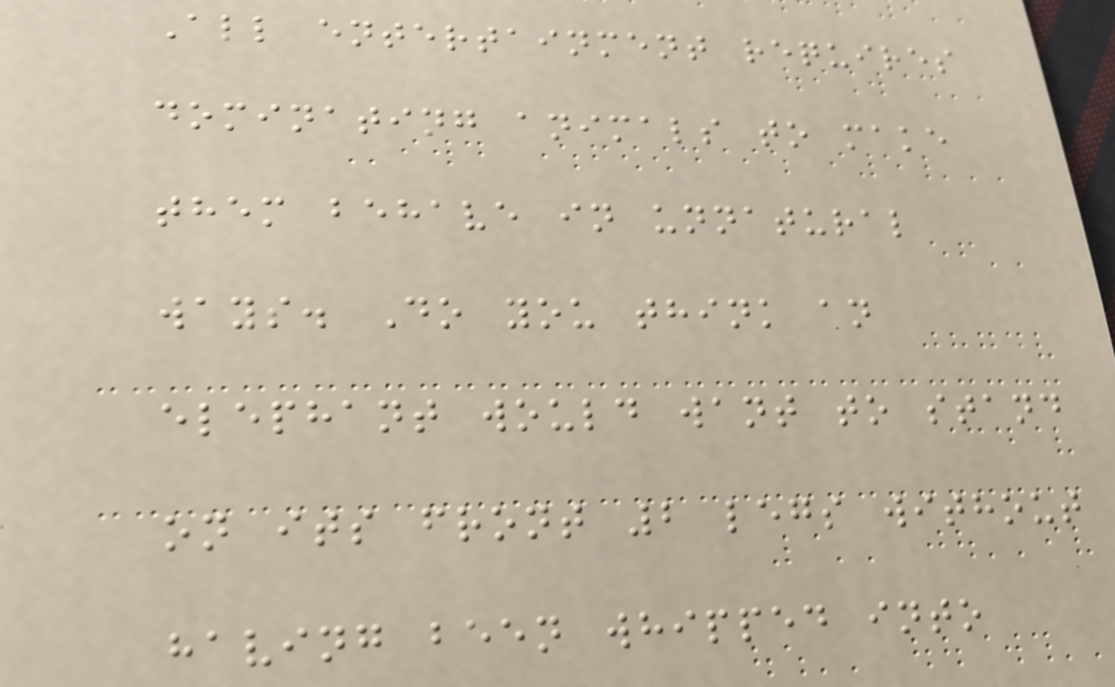All entertainment requires
dominating animals to make
them behave in unnatural
ways. Do you think an
elephant would want to stand
on its front 2 legs without
having been whipped into
